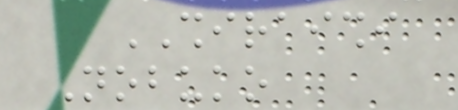SHIRAISHI
Nobuko
